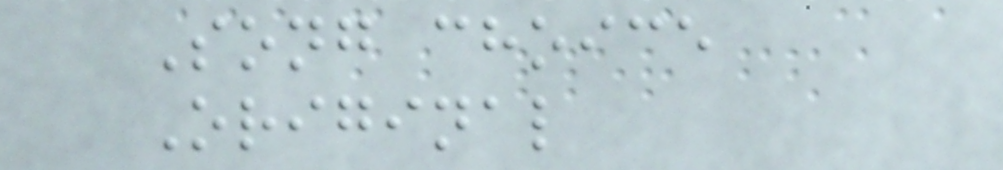Song choice
Original
